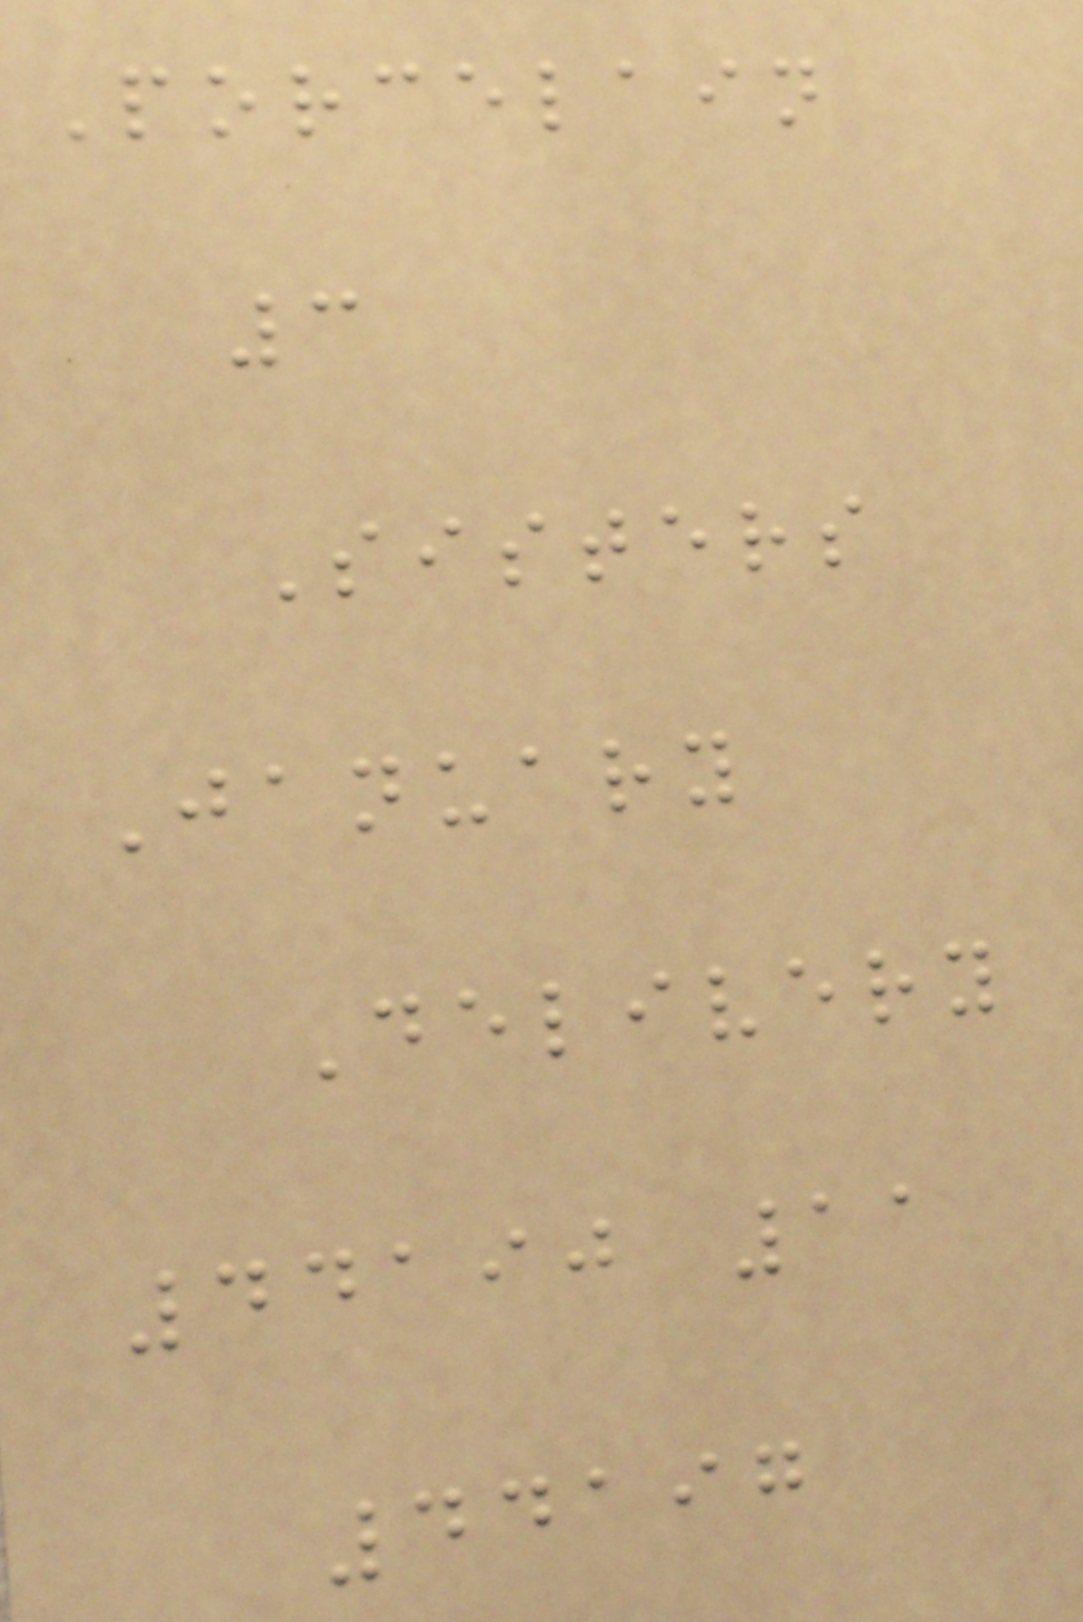Porcelain
3
Sisters
January
Delivery
44190 11
44197
